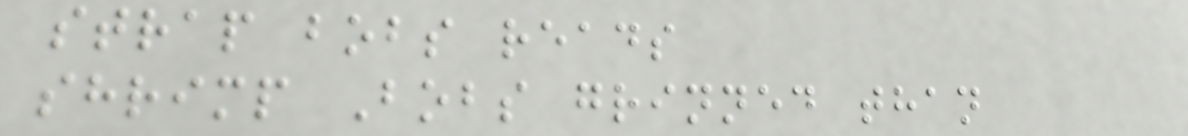strap bobs reads
shrimp Bobs grinned than
